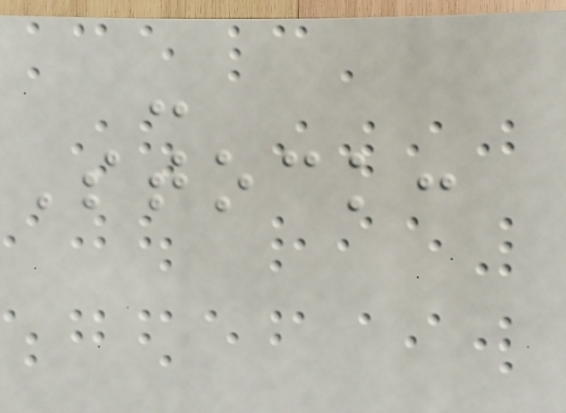-
Stock:
